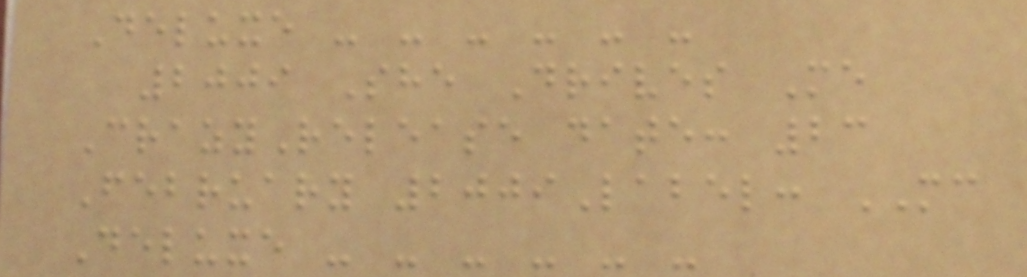Deluxe - - - - - -
2009 She Drives Me
CrazyRelease date: 23
February 2009Label: MC
Deluxe - - - - - -
